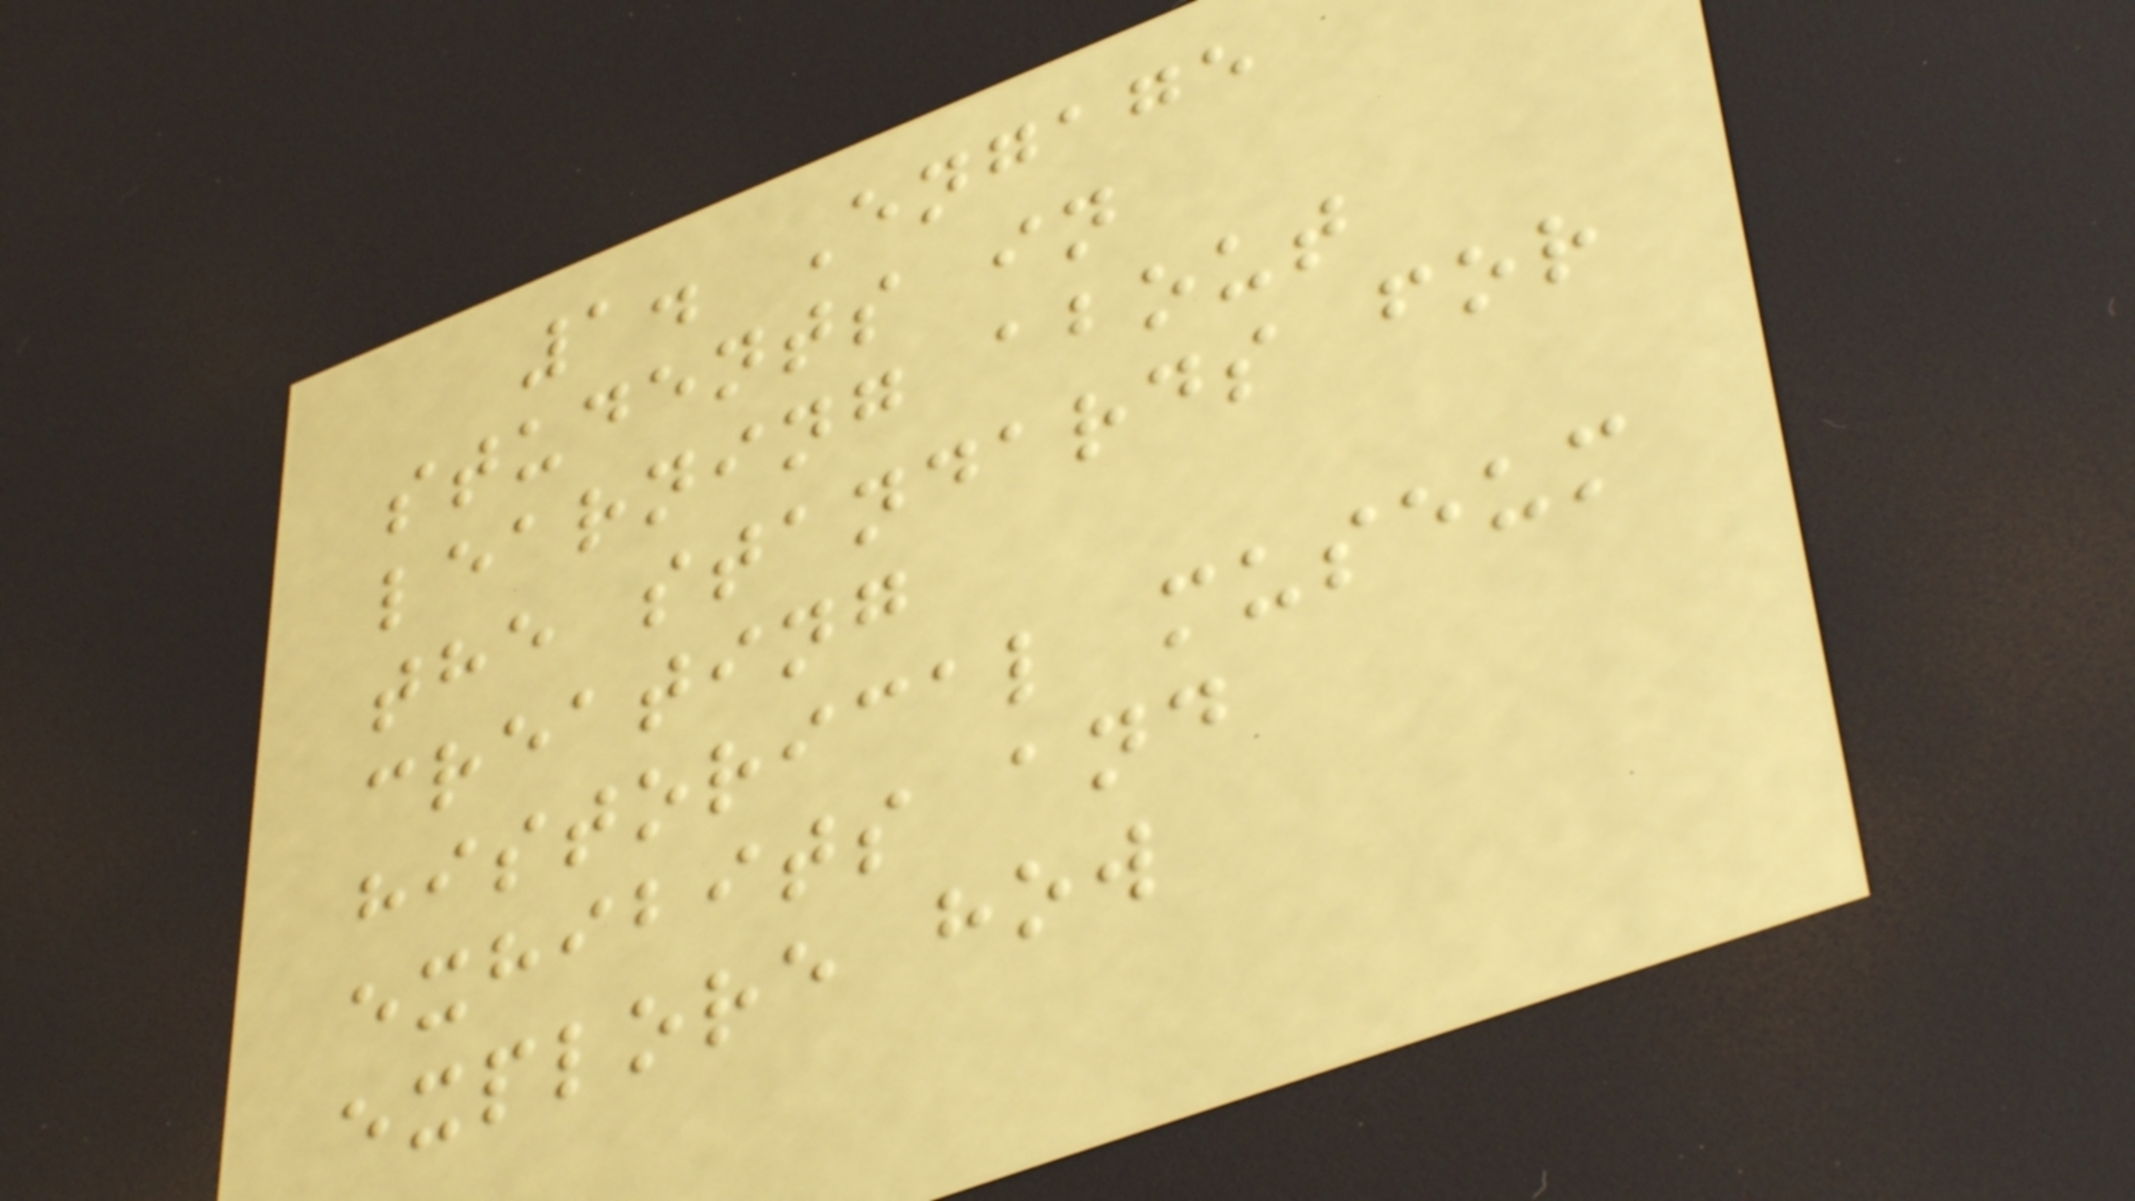1. Engage
students in
learning about
the standards for
creating
historical museum
exhibits and
explore how
